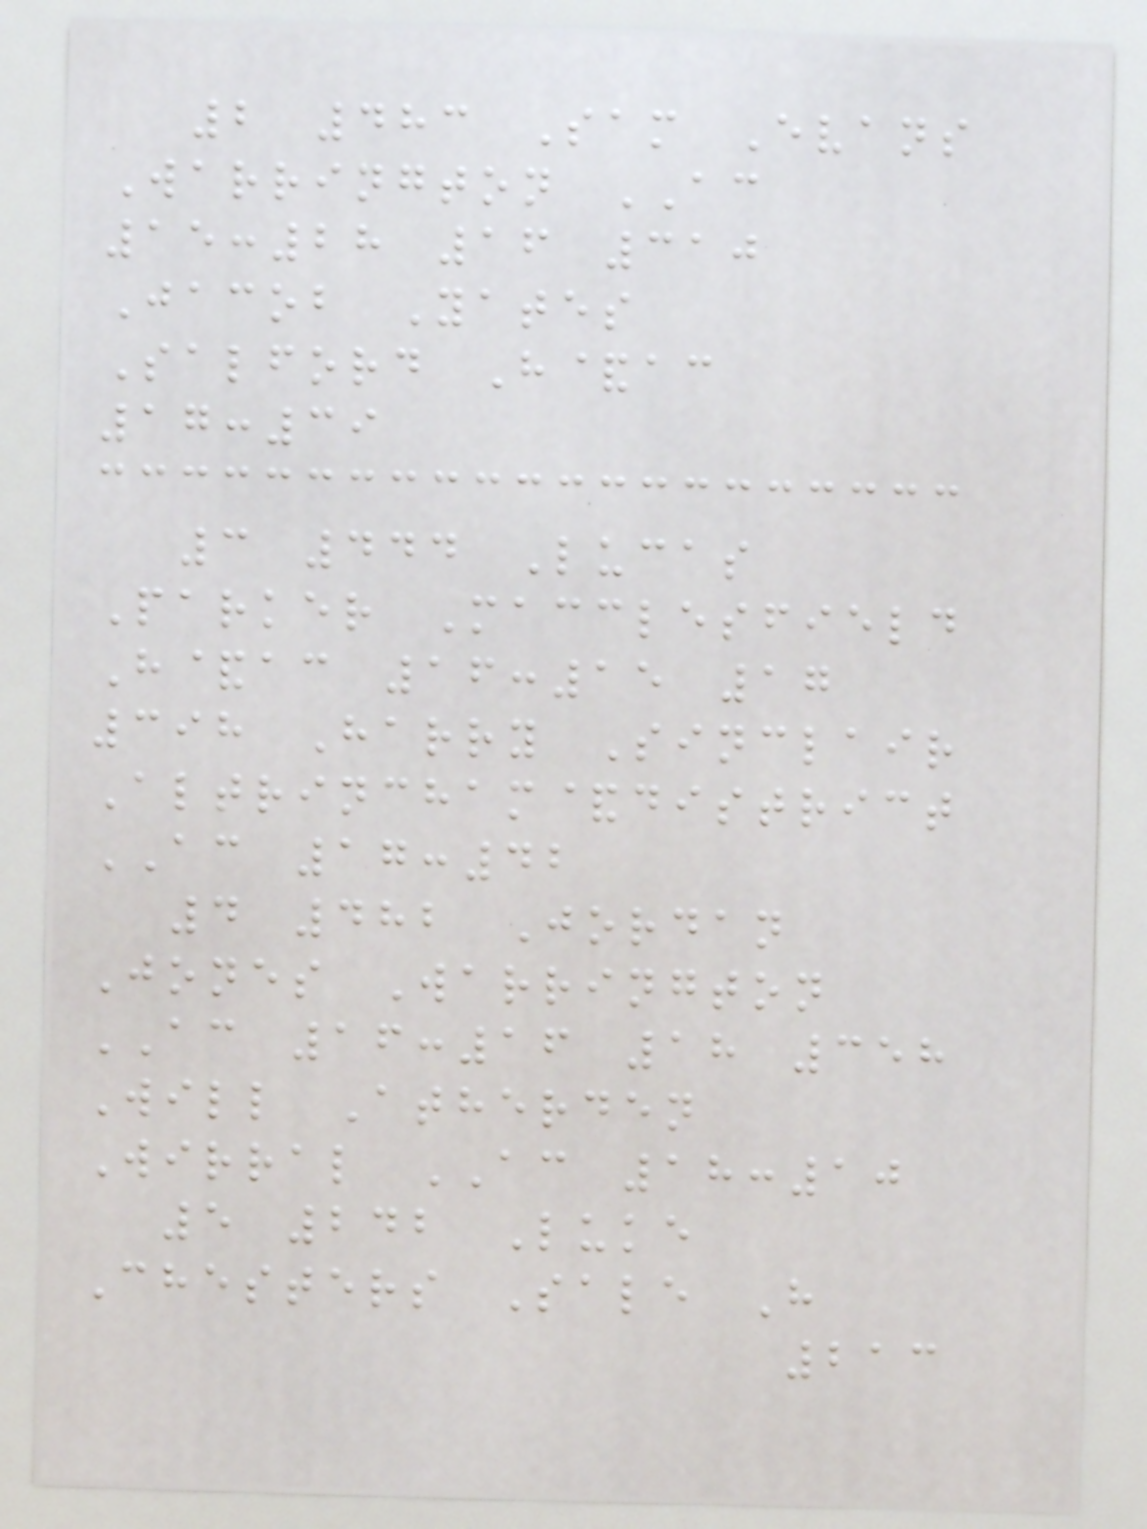2 483 Sam Evans
Warrington AC
15:28 16 310
Jacob Yates
Salford H&ac
17:39
3 444 Lucas
Parker Macclesfield
H&ac 16:15 17
398 Harry Sinclair
Altrincham&district
AC 17:42
4 482 Jordan
Jones Warrington
AC 16:16 18 358
Will Atherden
Wirral AC 18:10
5 242 Luke
Chesters Sale H
213
